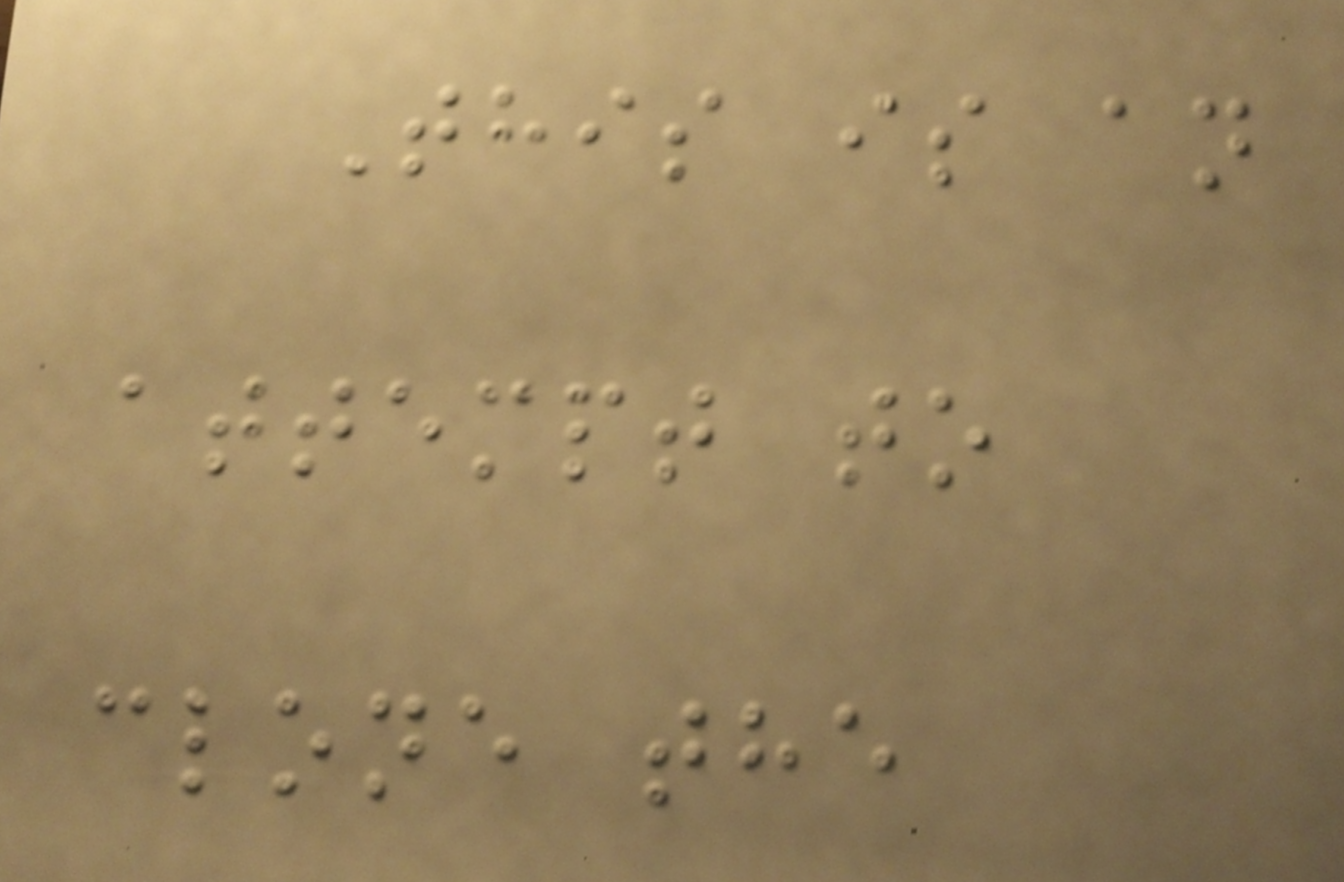This is an
attempt to
clone the
